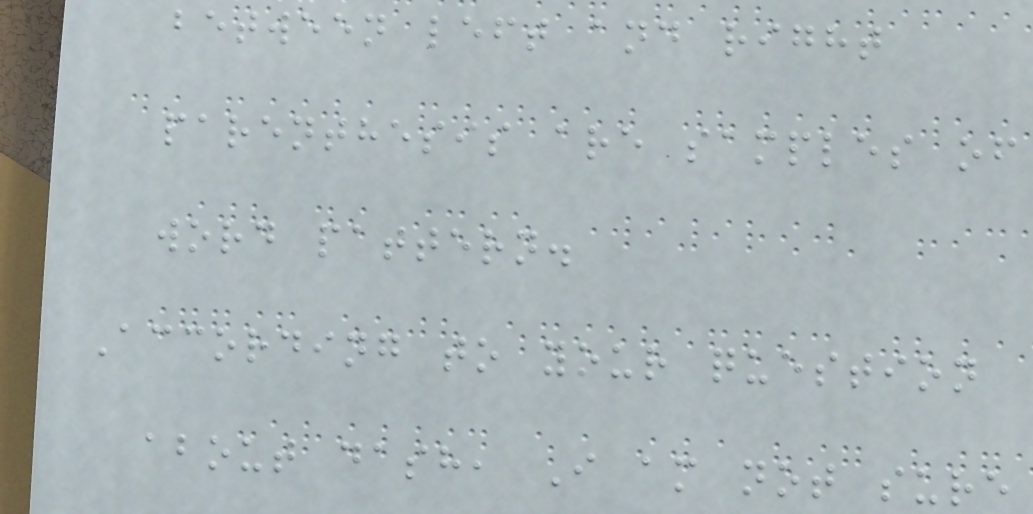between left and right
parenthesis are samples of
word pattern.
According to your question
about dash, I am not sure
